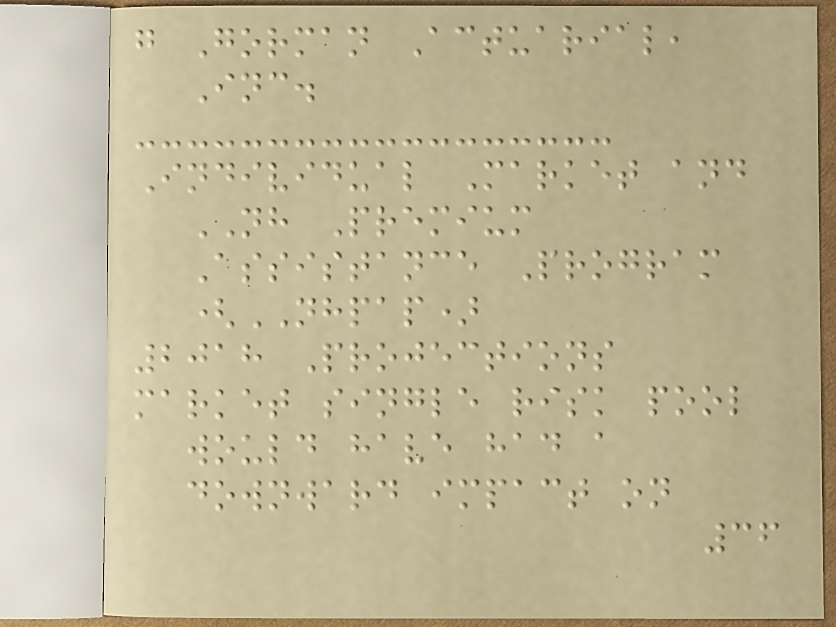g Gorman Actuarial,
Inc.
Individual Market and
NH Premium
Assistance Program
(NHPAP)
2018 Projections
market single risk pool
would have had a
downward impact on
36
